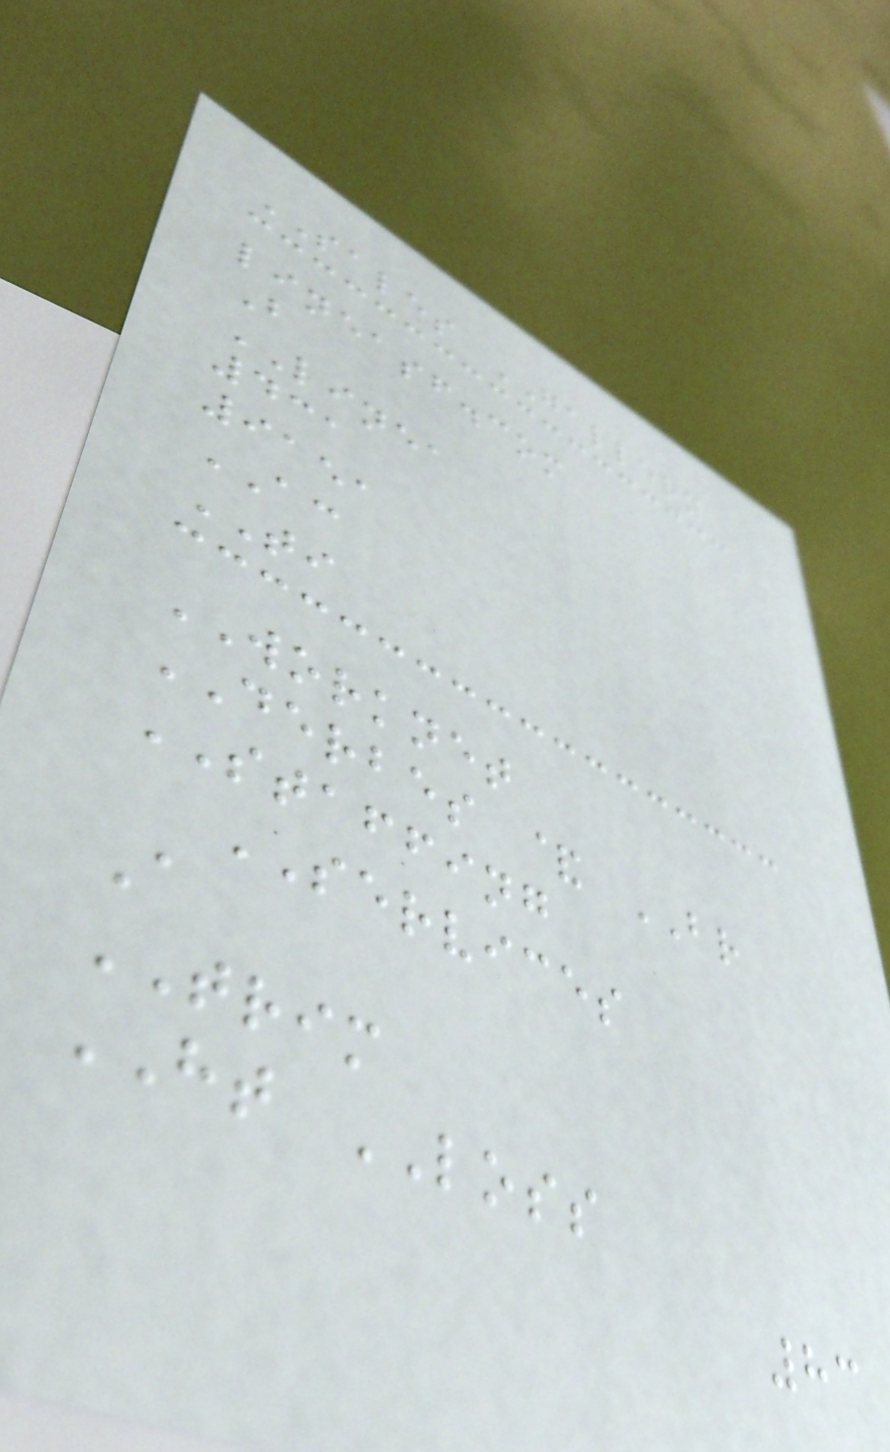SALES GALLERY
lineasf.com
B
LINEA
431
9151
AC
TI
WORKNET
DERBES & BR
STAFFING
SERVICES
A
TRIM
HT LOSS
83
